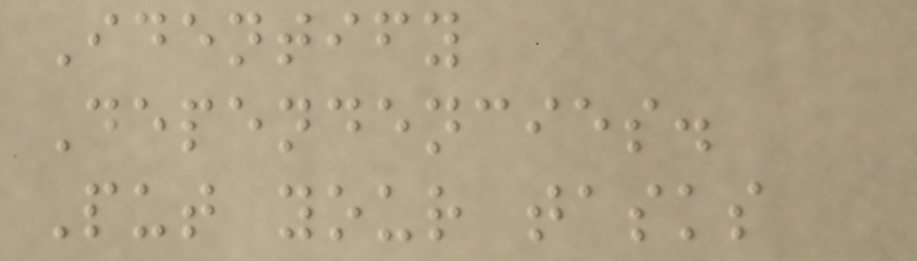Identify
Dependencies.
Put your tasks
